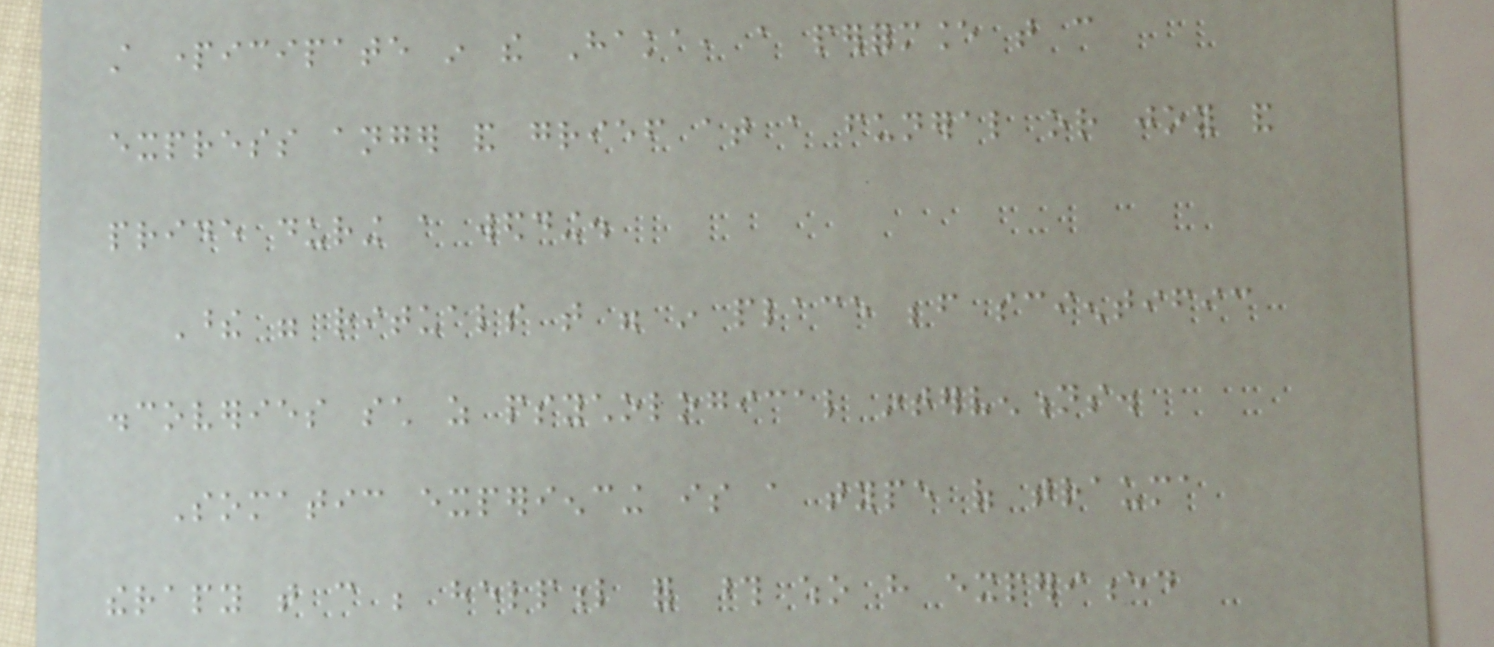still participate in the Haka, a performance that can
express anger and grief at a funeral or joy and
pride during a wedding.
These were rituals that were in place before scientific
discoveries such as psychological interventions.
Somatic experiencing is a type of trauma
therapy that can be helpful for those who have experienced
